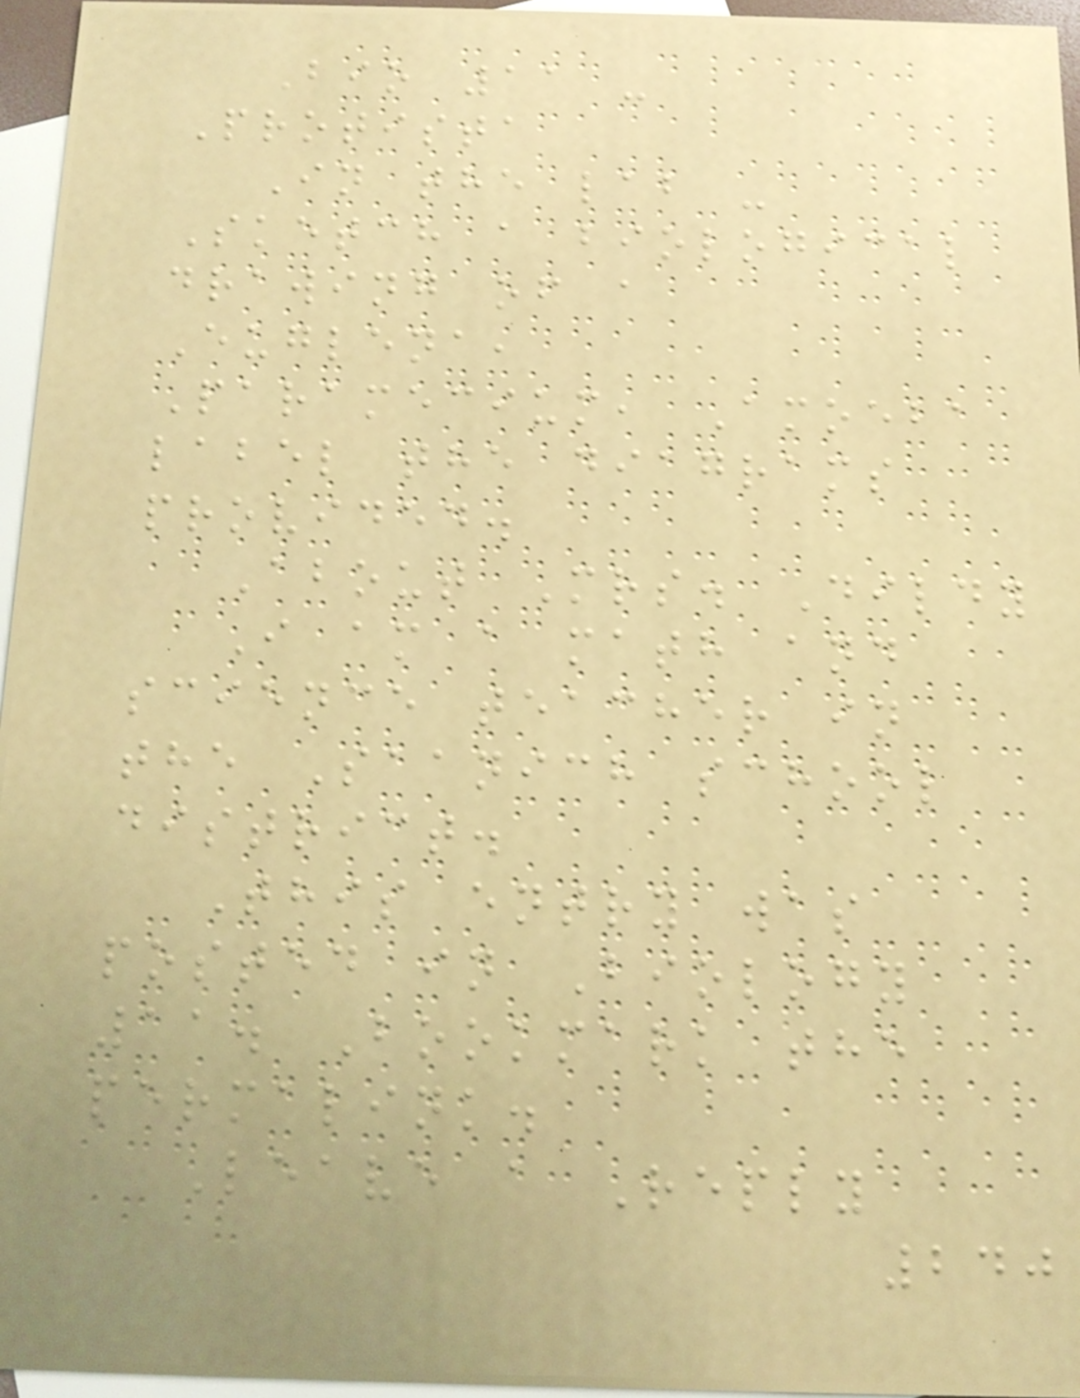Bio 11 -
Protista
In the lab -
Sketch a biological
drawing of a
Euglena,
Paramecium, Amoeba
label the diagrams
provided.
About Mrs. Dildy
I am a math and
science teacher in
the Saanich school
district.
This entry was
posted in Biology
11. Bookmark the
permalink.
Leave a Reply
240
